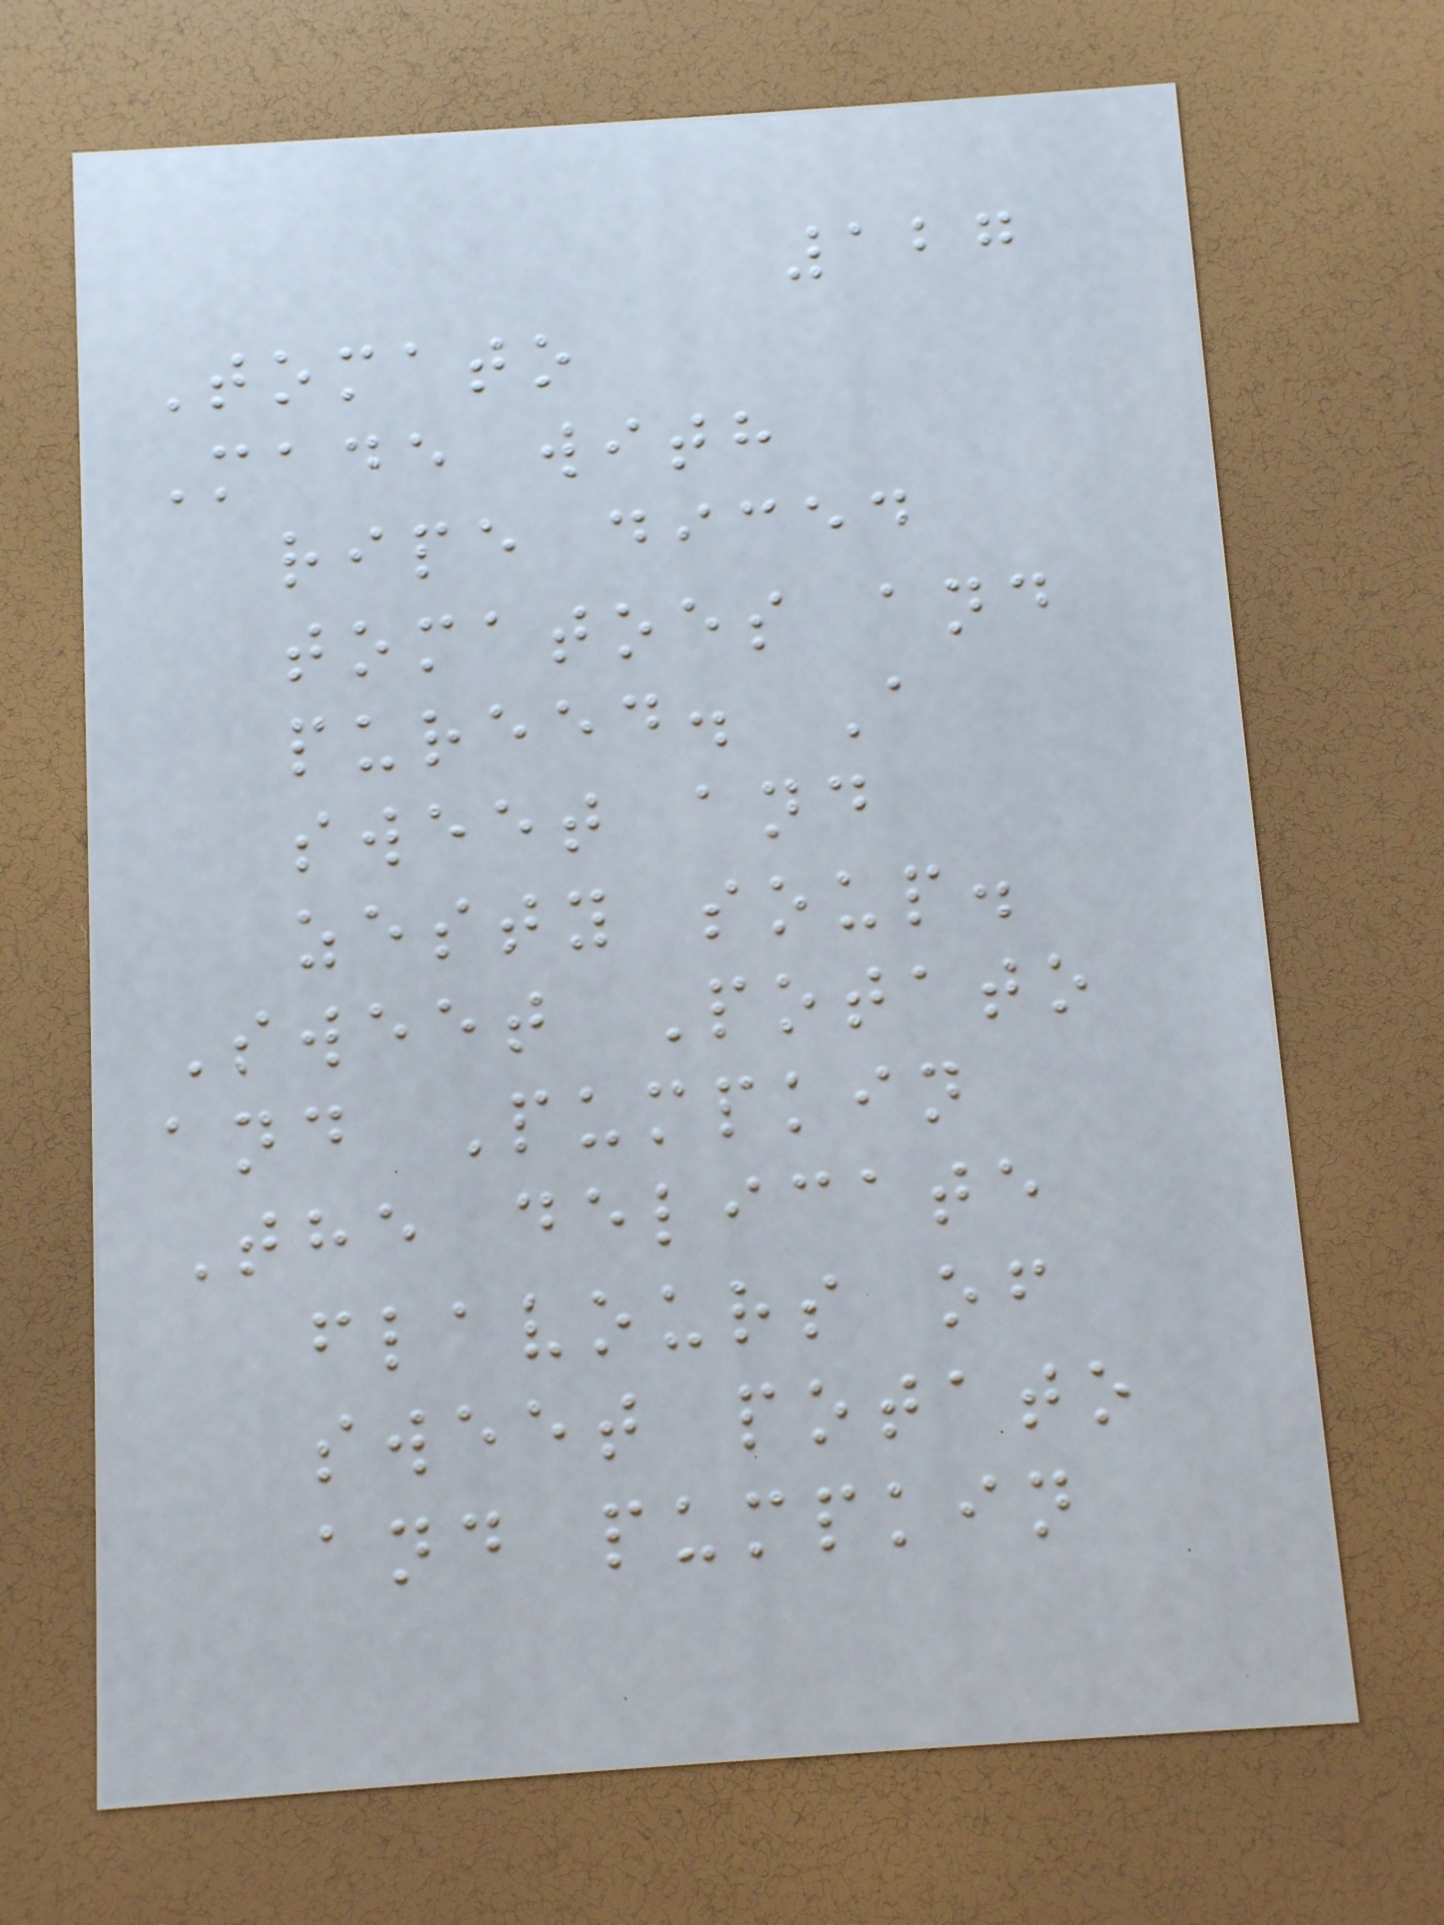127
Tomato
Made with
ripe diced
tomatoes and
pureed. A
sweet and
zesty soup.
Sweet Potato
and Pumpkin
The delicate
flavours of
sweet potato
and pumpkin
